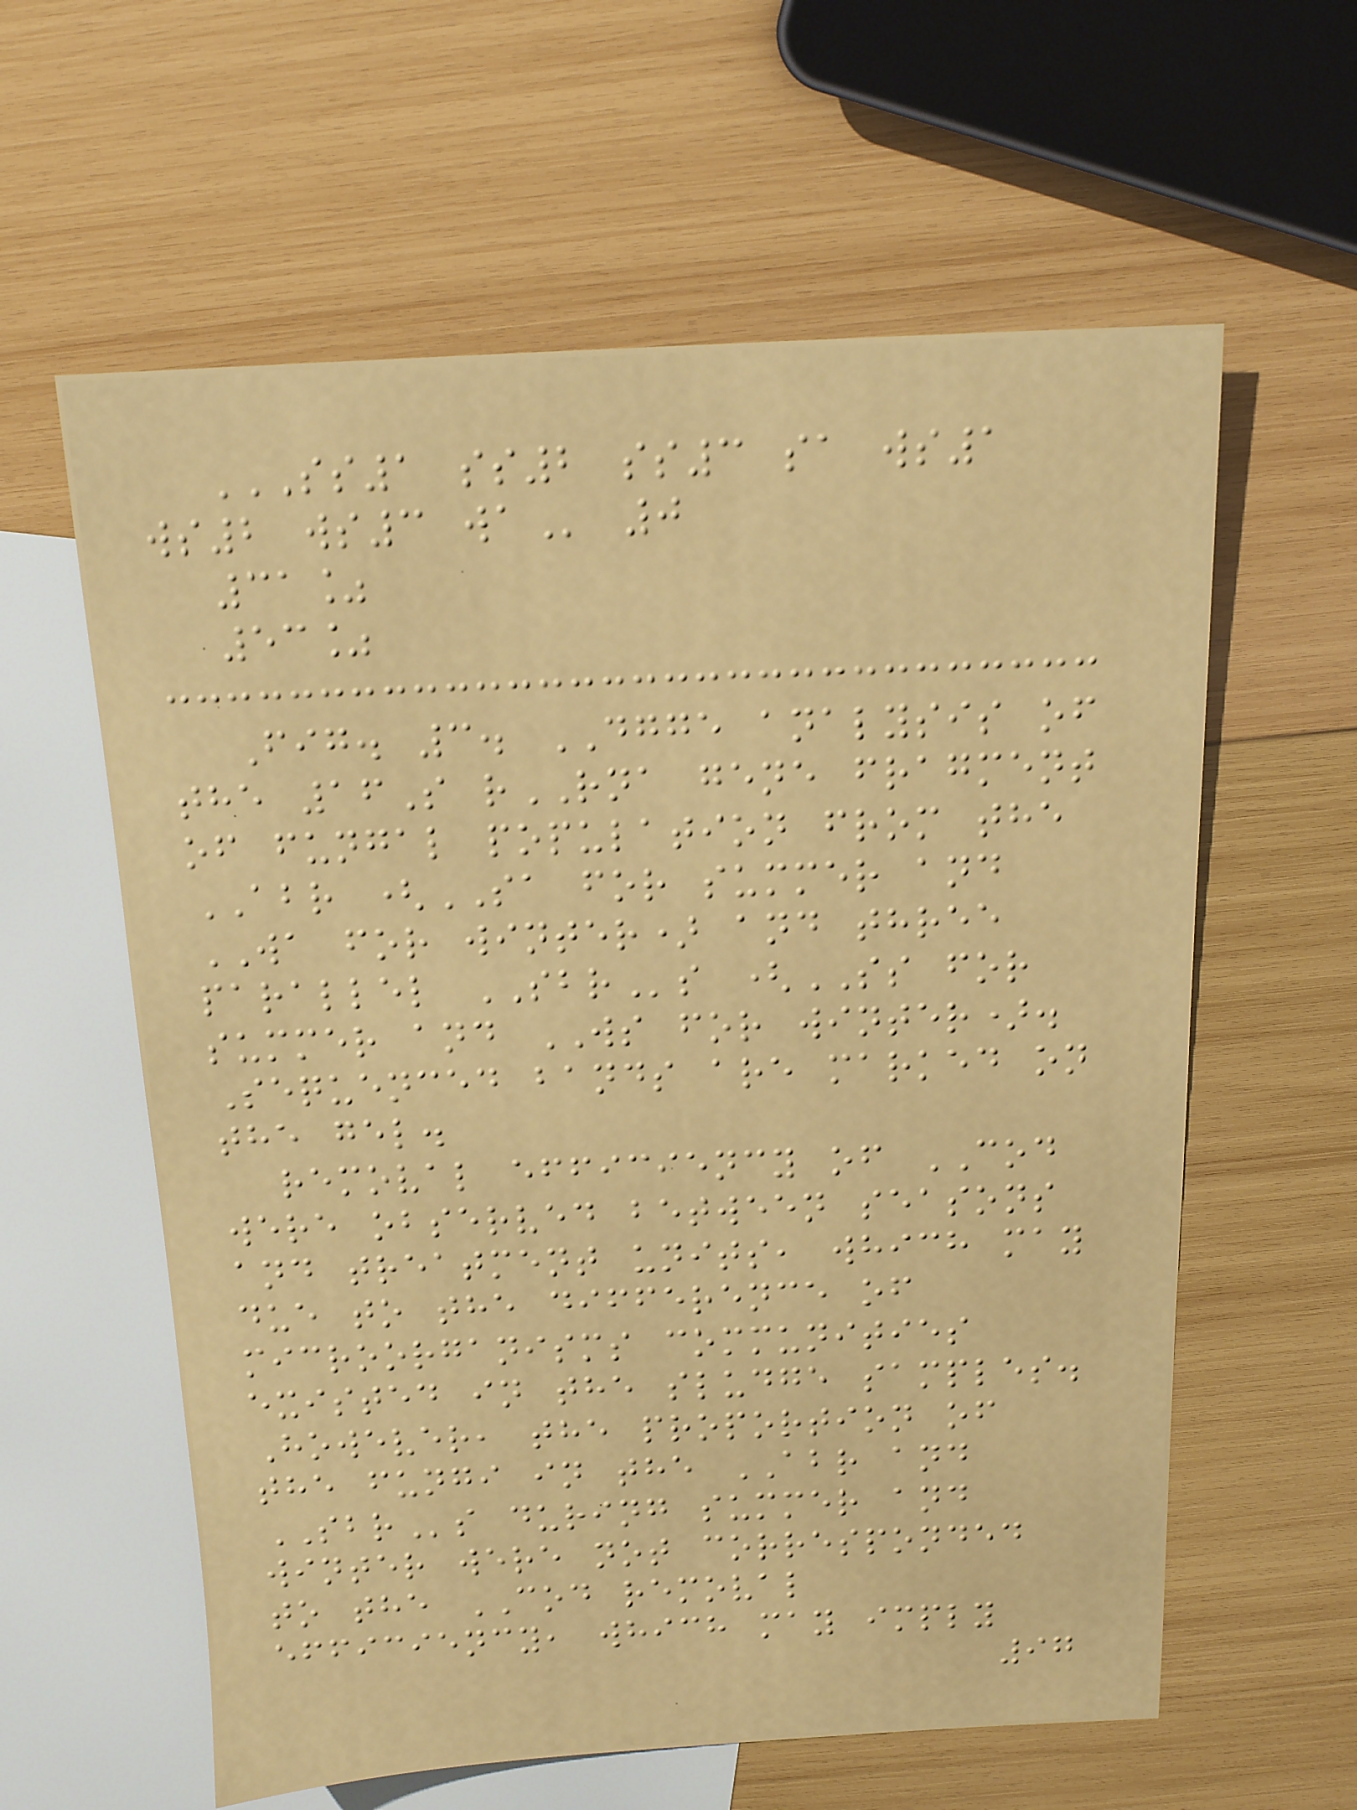SS1 SS2 SS3 SA WS1
WS2 WS3 WA 0
31%
53%
Fig. 3. DGGE analysis of
the 16S rRNA gene fragment
of fungal population from the
ABR (SA for summer and
WA for winter) and three
parallel SBRs (SS for
summer and WS for winter).
Sequenced bands are marked on
the gel.
removal efficiency of COD
were observed between seasons
and treatment units, which may
due to the difference of
microorganisms communities
existed in the sludge samples.
However, the proportion of
the fungi in the ABR and
SBRs during summer and
winter were not corresponded
to the COD removal
efficiency, which may imply
97
